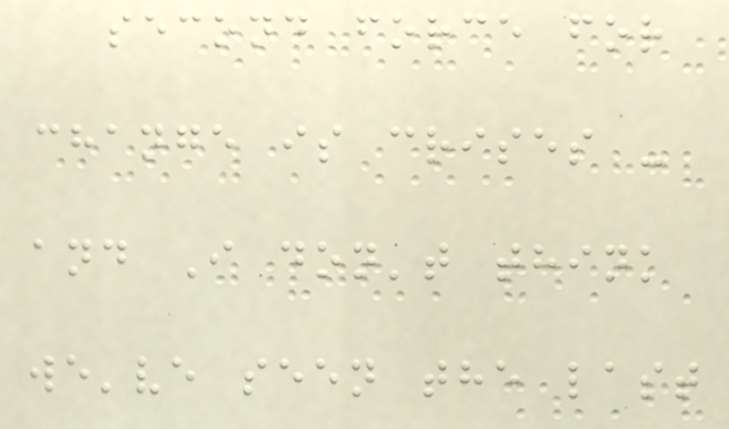second force for
change is crises -
and I don't think
we've seen the last
